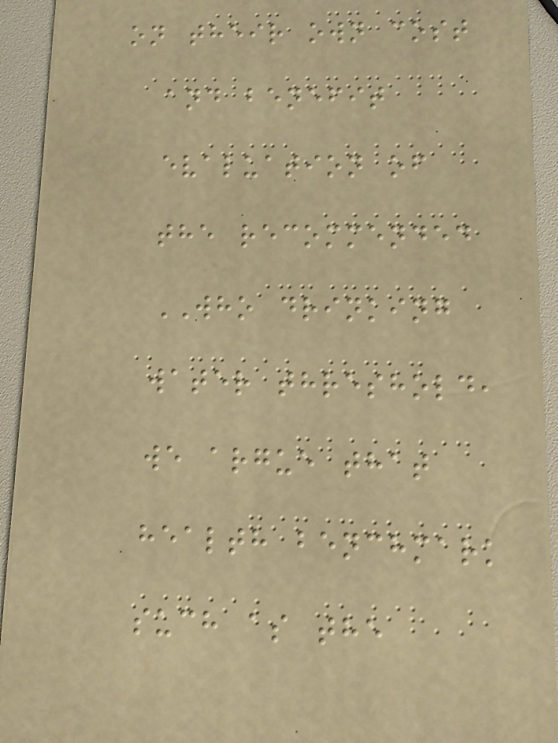on their own cost
and benefit
evaluation of
the recommended
WHO drinking
water threshold,
we argue that
health benchmark
such as the
